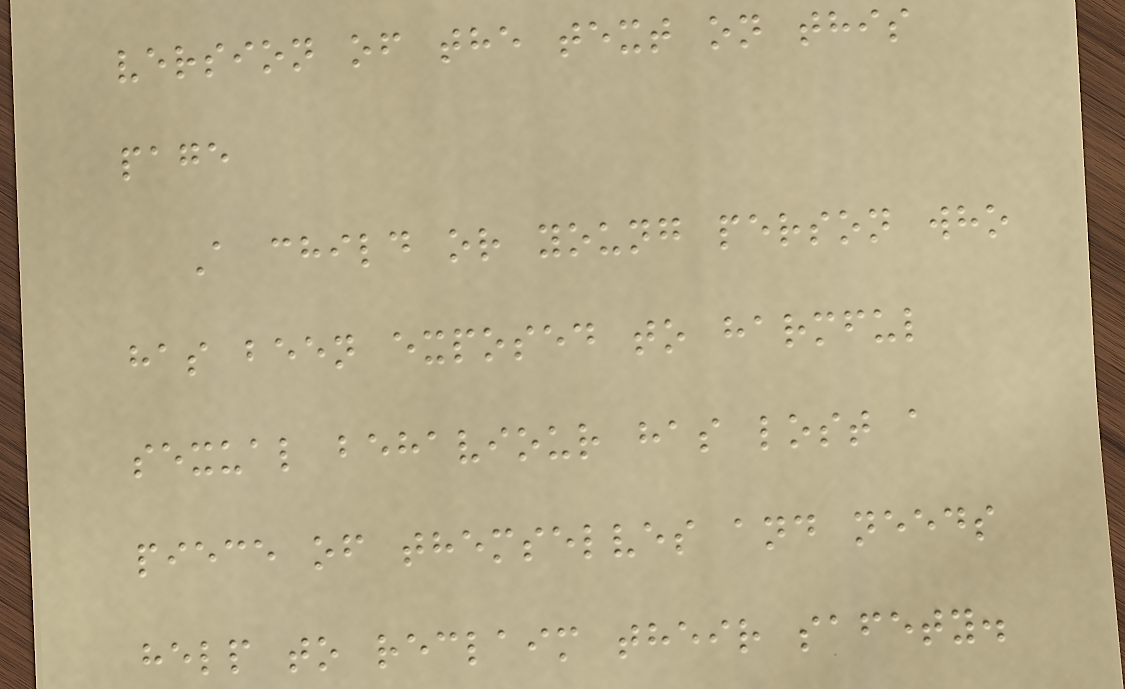version of the text on this
page
A child or young person who
has been exposed to harmful
sexual behaviour has lost a
piece of themselves and needs
help to reclaim their safety.
